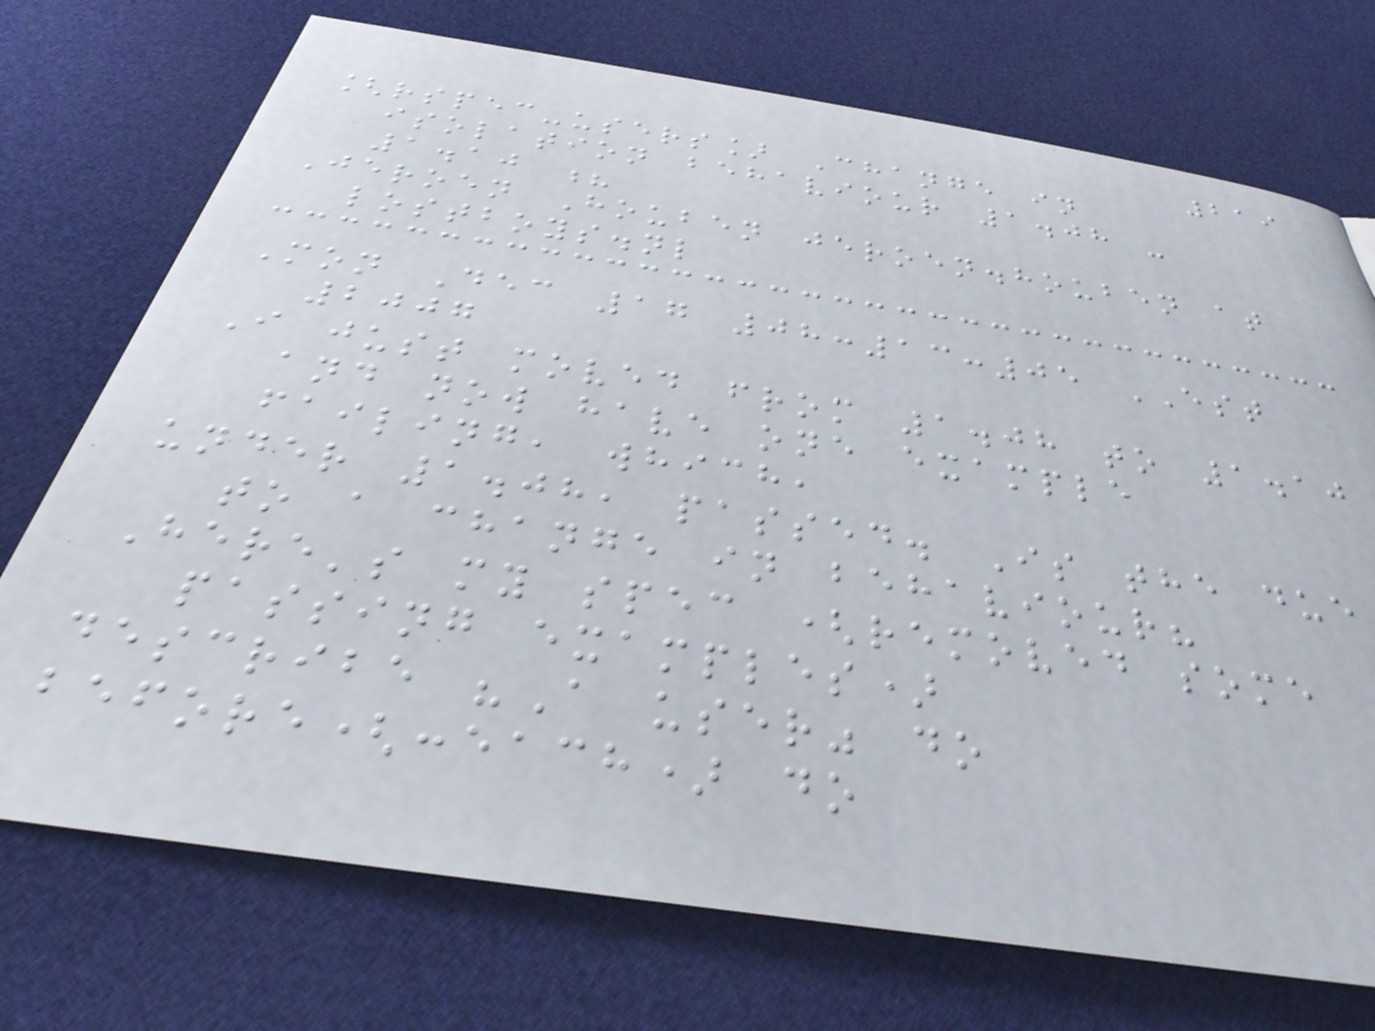219
[rspec-users] Change in
isolation behaviour 1.08 -
1.10 ?
Jeroen Houben jeroen.houben at
lostboys.nl
Mon Dec 17 08:13:05 EST
2007
I just moved from 1.08 to 1.10
and now have one example
failing, which,
under 1.08, passed. Is the due
to a change in behaviour?
Here's my spec (removed some
passing examples)
describe "A user" do
before(:each) do
